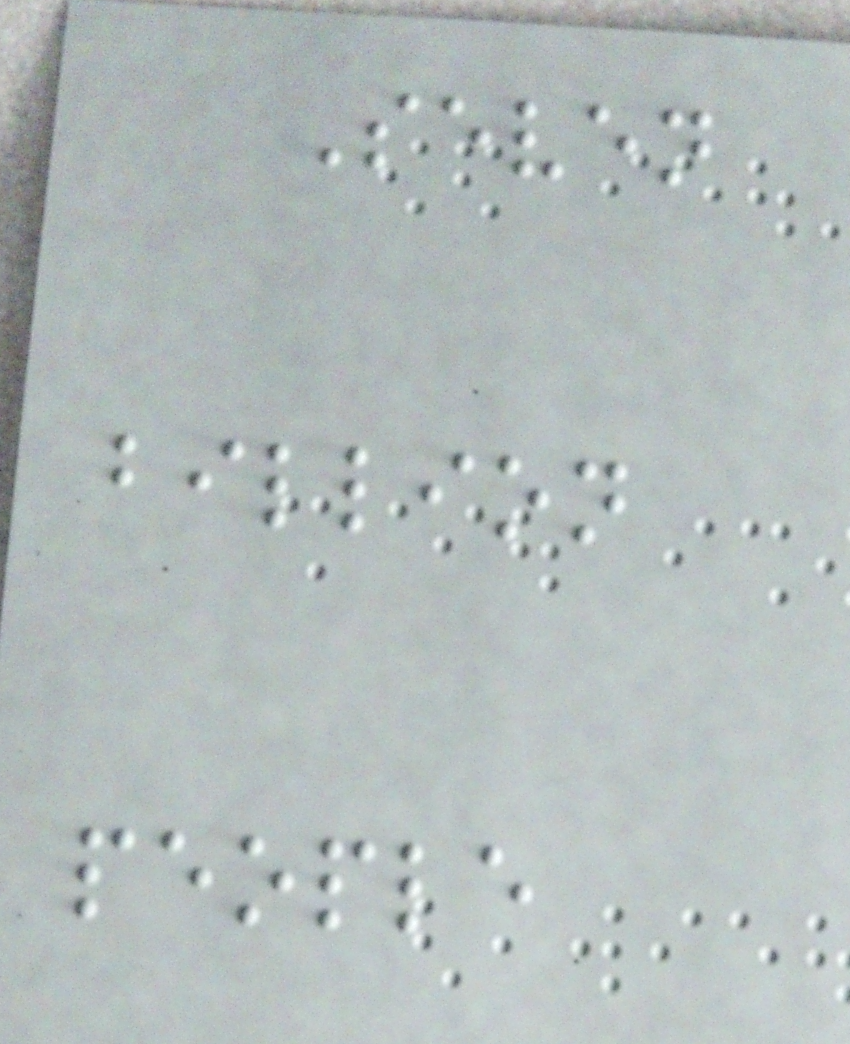Seven
billion
people
